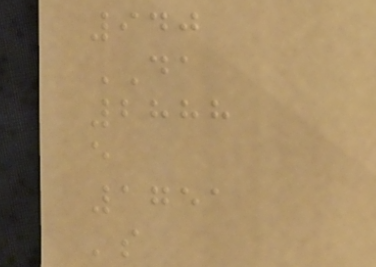940
DA
2888
e
1751
's
